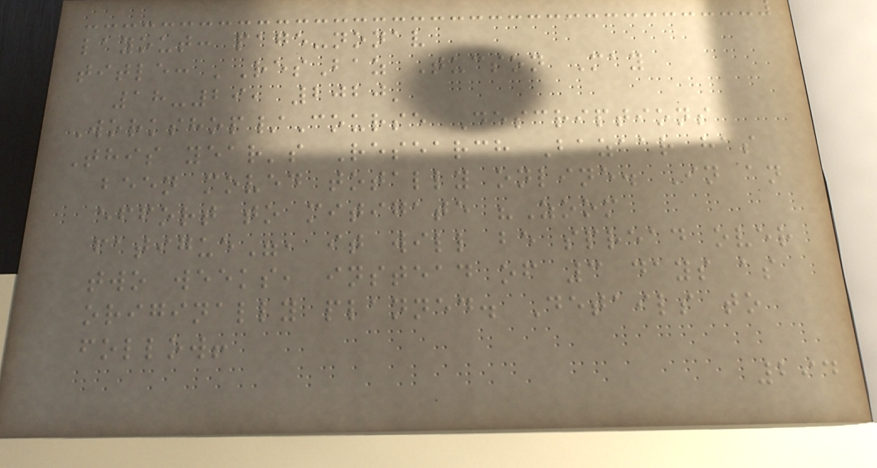layout: page-nonav
title: 'ResBaz Tucson May
18-29, 2020'
Workshop/Course Descriptions
This year's Research Bazaar has
been moved totally online. In an
effort to mitigate "Zoom
fatigue", it will be spread over
two weeks, instead of 3 days as
originally planned. Details to
follow!
294
